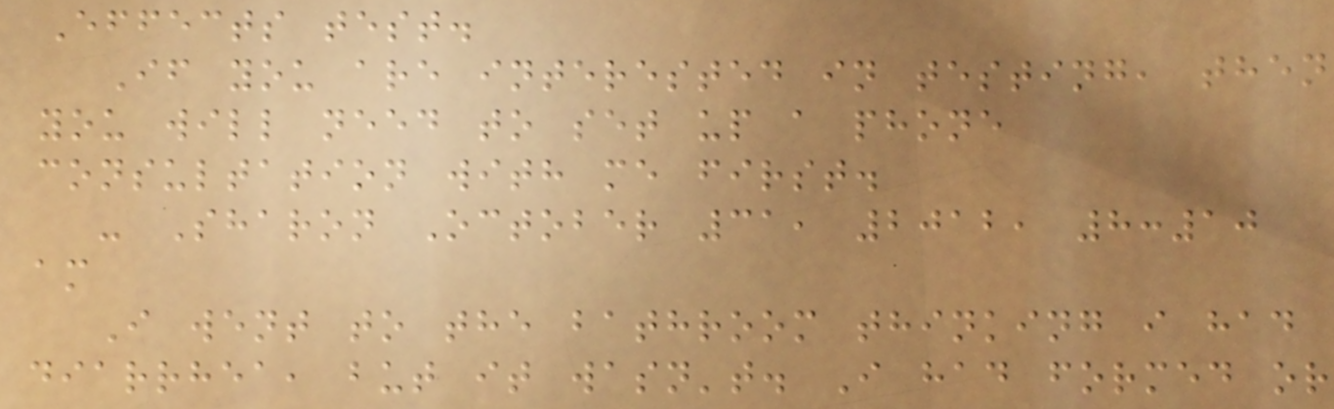Effects test.
If you are interested in testing, then
you will need to set up a phone
consultation with me first.
- Sharon October 31, 2012, 8:10
am
I went to the bathroom thinking i had
diarrhea, but it wasn't. I had formed or
